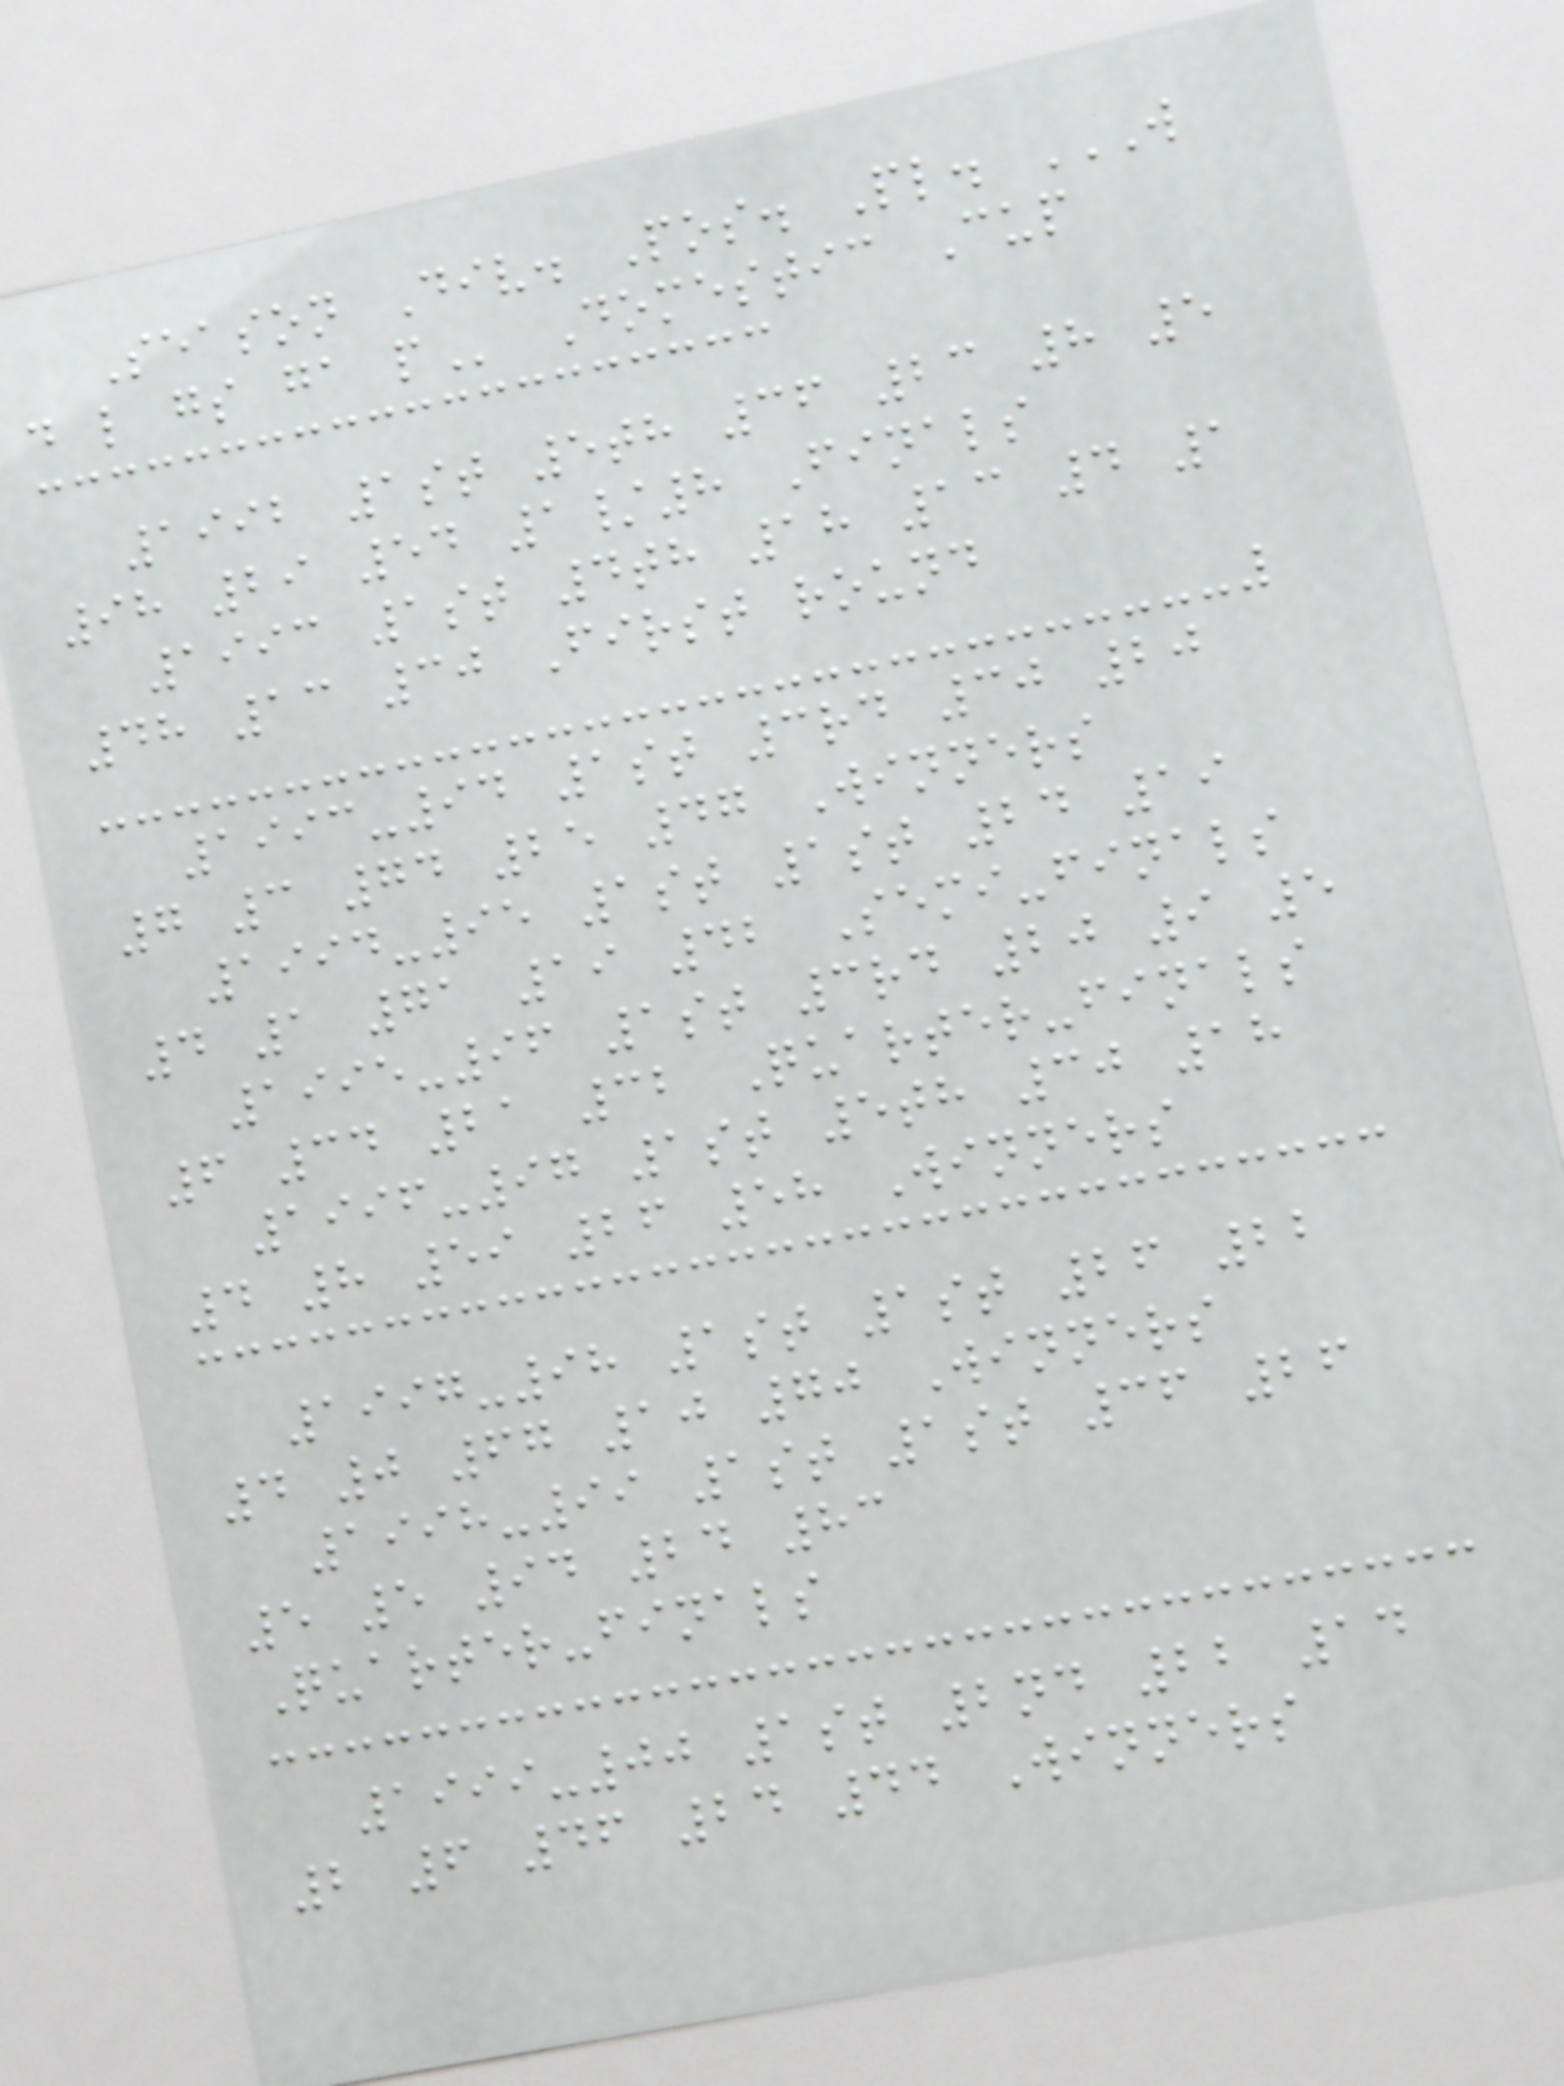Season Div. Pos. Pl. W
D L GS GA P Domestic Cup
1992 1st 5th 36 23 8 5
98 29 54 1/8 Finals
1993 1st 4th 18 13 4 1
48 13 30 First round
1993-94 1st 3rd 30 20
7 3 74 25 47 Winners
1994-95 1st 1st 24 19
4 1 71 19 42 Semi-finals
1995-96 1st 3rd 20 9 5
6 34 21 32 Quarter-finals
1996-97 1st 5th 30 18
4 8 59 26 58 Winners
1997-98 1st 1st 26 22
4 0 67 10 70 Winners
1998-99 1st 1st 36 26
5 5 94 24 83
Quarter-finals
1999-00 1st 2nd 22 14
2 6 46 24 44 Winners
